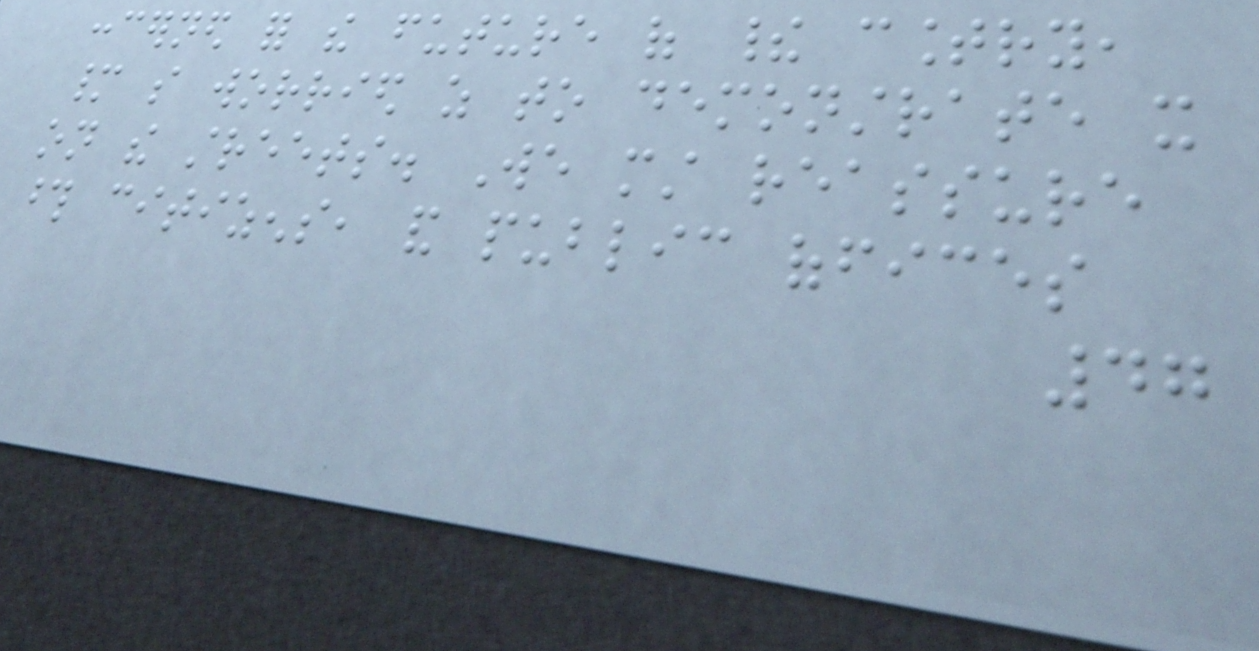concerned for the future of their country,
many so worried as to demonstrate it
on the streets. We must reassure
those citizens, and public offices
47
